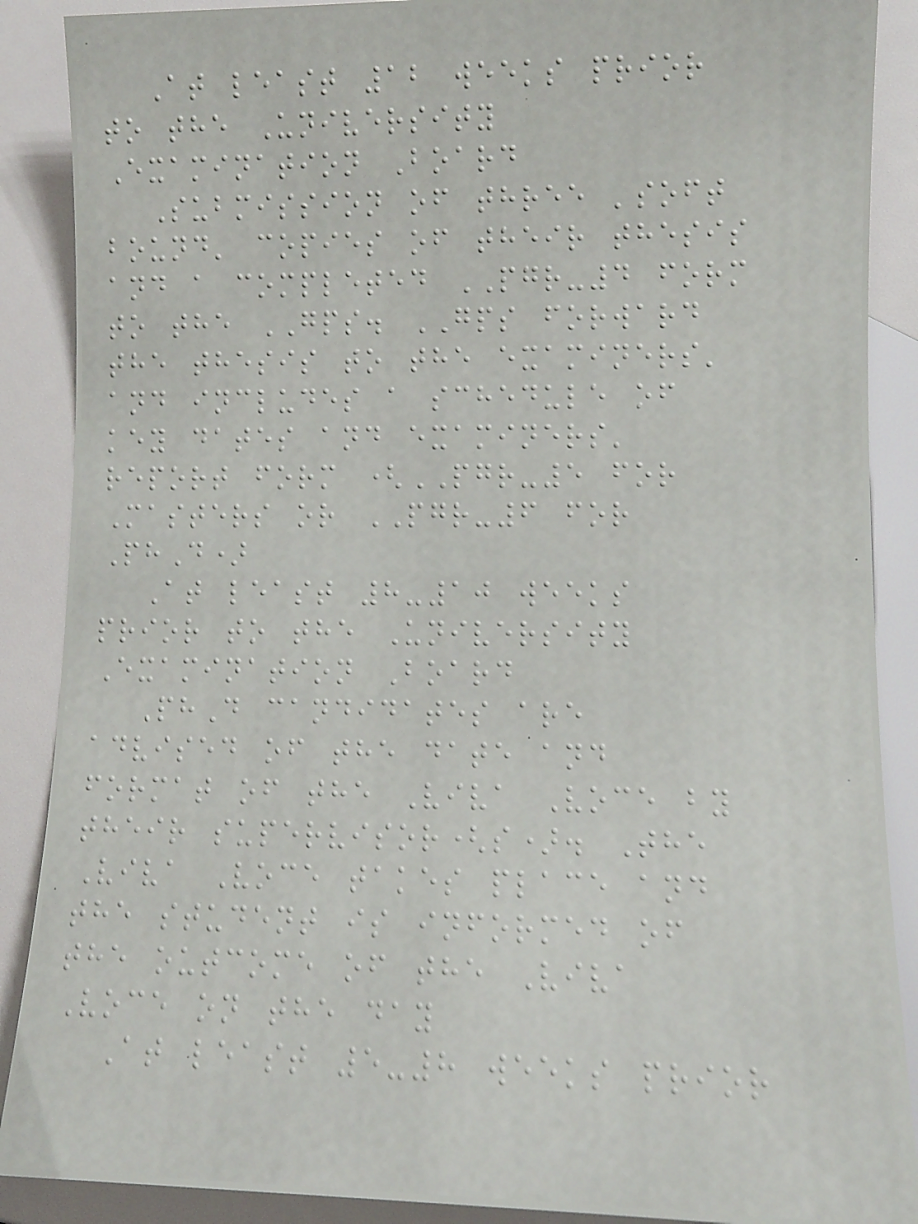At least 12 weeks prior
to the University
Examination Board
Submission of three 'soft
bound' copies of their thesis
and a completed PGR-4 form
to the GPS. GPS forward
the thesis to the examiners'
and includes a schedule of
key dates and examiners'
report form (PGR-5 for
Masters or PGR-6 for
PhD)
At least 8-10 weeks
prior to the University
Examination Board
PhD candidates are
advised of the date and
format of the Viva Voce by
their supervisor(s). The
Viva Voce takes place and
the student is informed of
the outcome of the Viva
Voce on the day
At least 5-8 weeks prior
